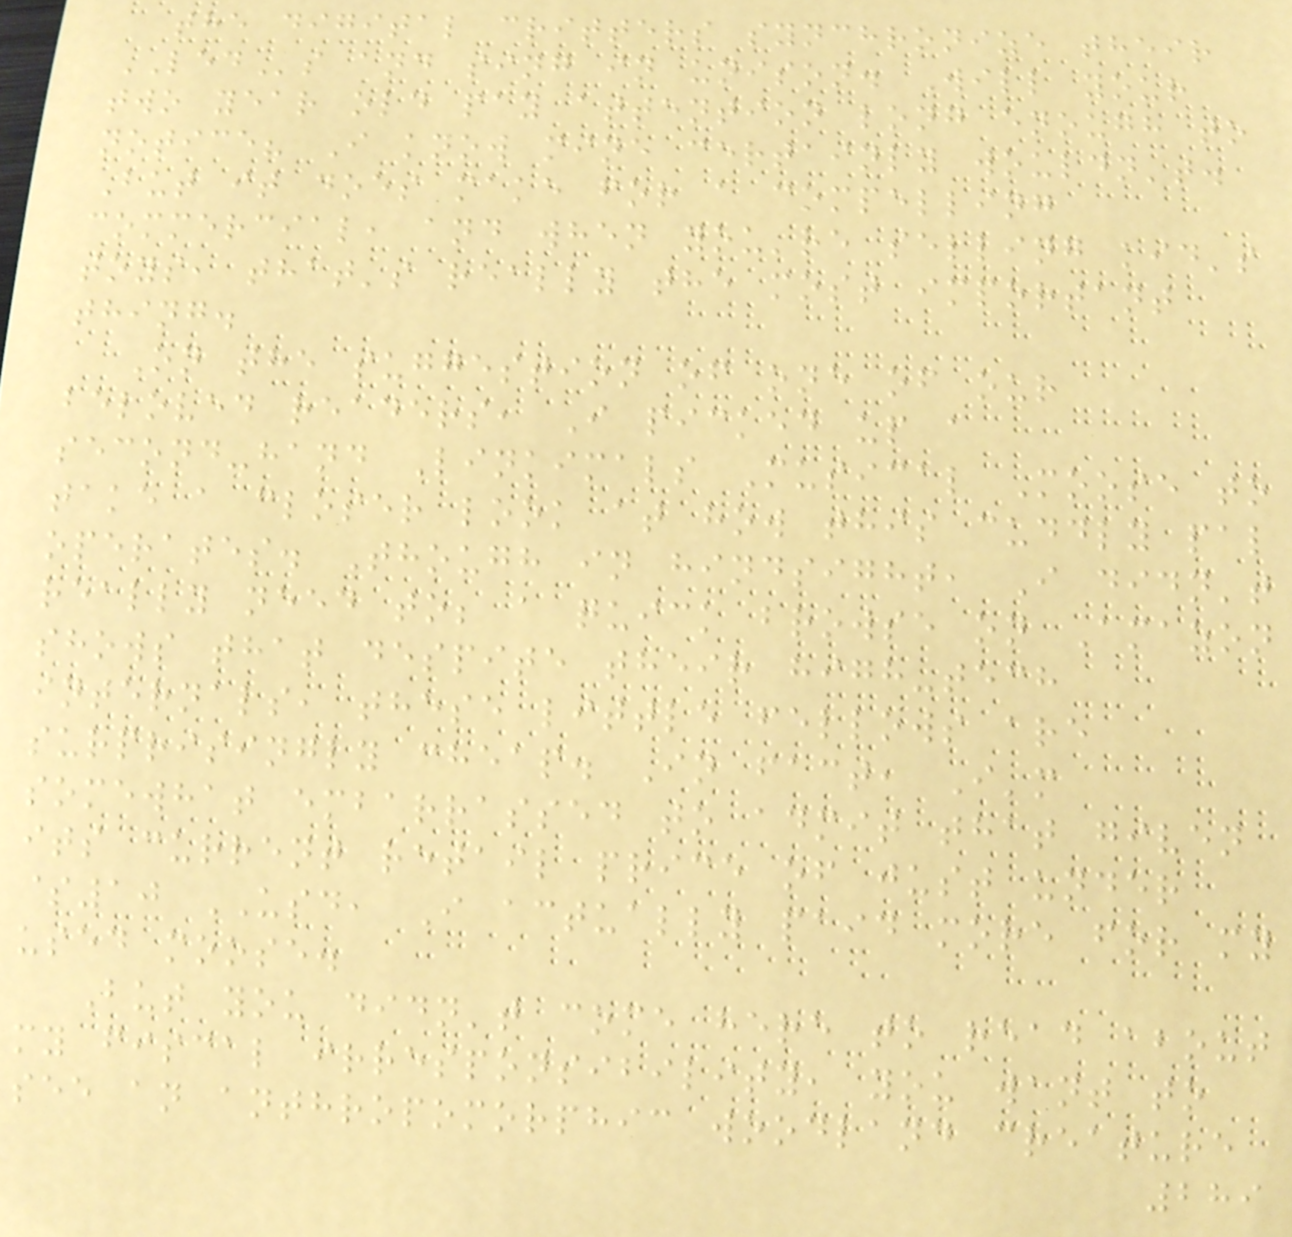the digital critters synchronize their
LEDs and sing in unison. Will your
two year old pay attention long enough to
notice? I know mine certainly wouldn't.
But it does make for a compelling
commercial, and when you're selling kid's
toys, that's really the most important
thing.
On the suggestion of one of our
beloved readers, I picked up a
second-hand Linkimals Musical Moose to
take a closer look at how this cuddly pal
operates. Though in hindsight, I didn't
really need to; a quick browse on Amazon
shows that despite their high-tech
internals, these little fellows are
surprisingly cheap. In fact, I'm
somewhat embarrassed to admit that given
its current retail price of just under
$10 USD, I actually paid more for my
used moose.
But you didn't come here to read about
my fiscal irresponsibility, you want to
see an anthropomorphic woodland creature
289
